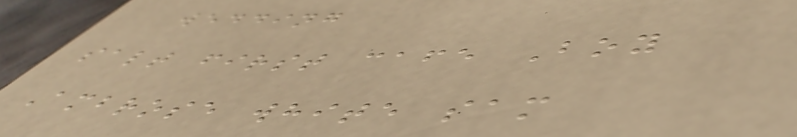wedding
salt first cafe Boy
Ambrose white sam
